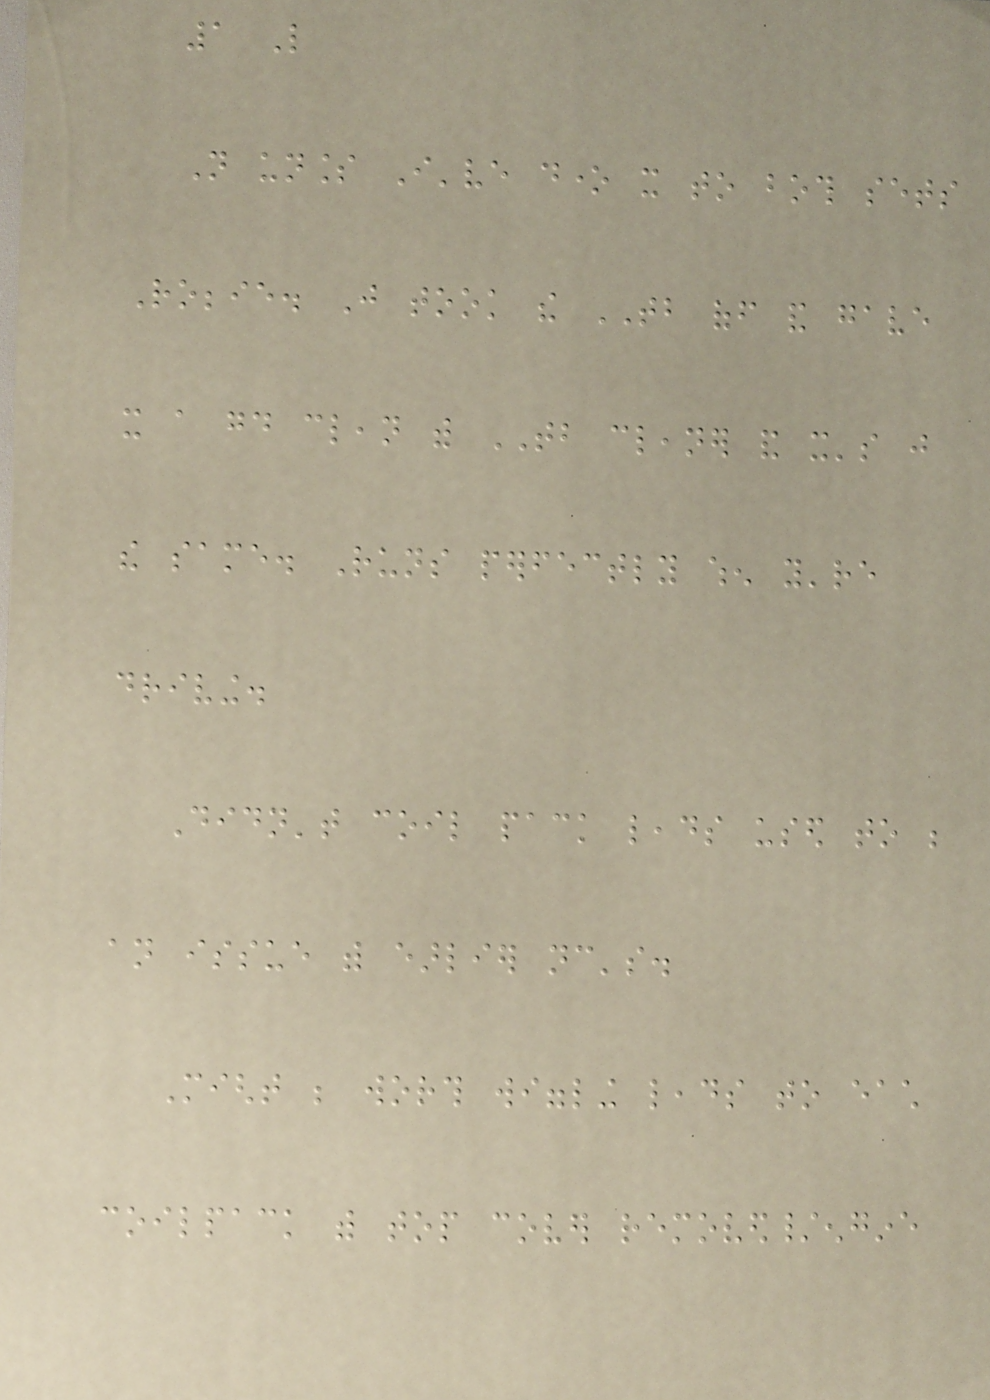1 Like
Not unless I've done it to both sets
Robbie. Just took the TB off and gave
it a good clean with TB cleaner and it's just
the same. Runs perfectly when you're
driving.
Didn't coil pack leads used to be
an issue with earlier nc's.
Might be worth wiggling leads to each
coilpack with top cover removed/engine
